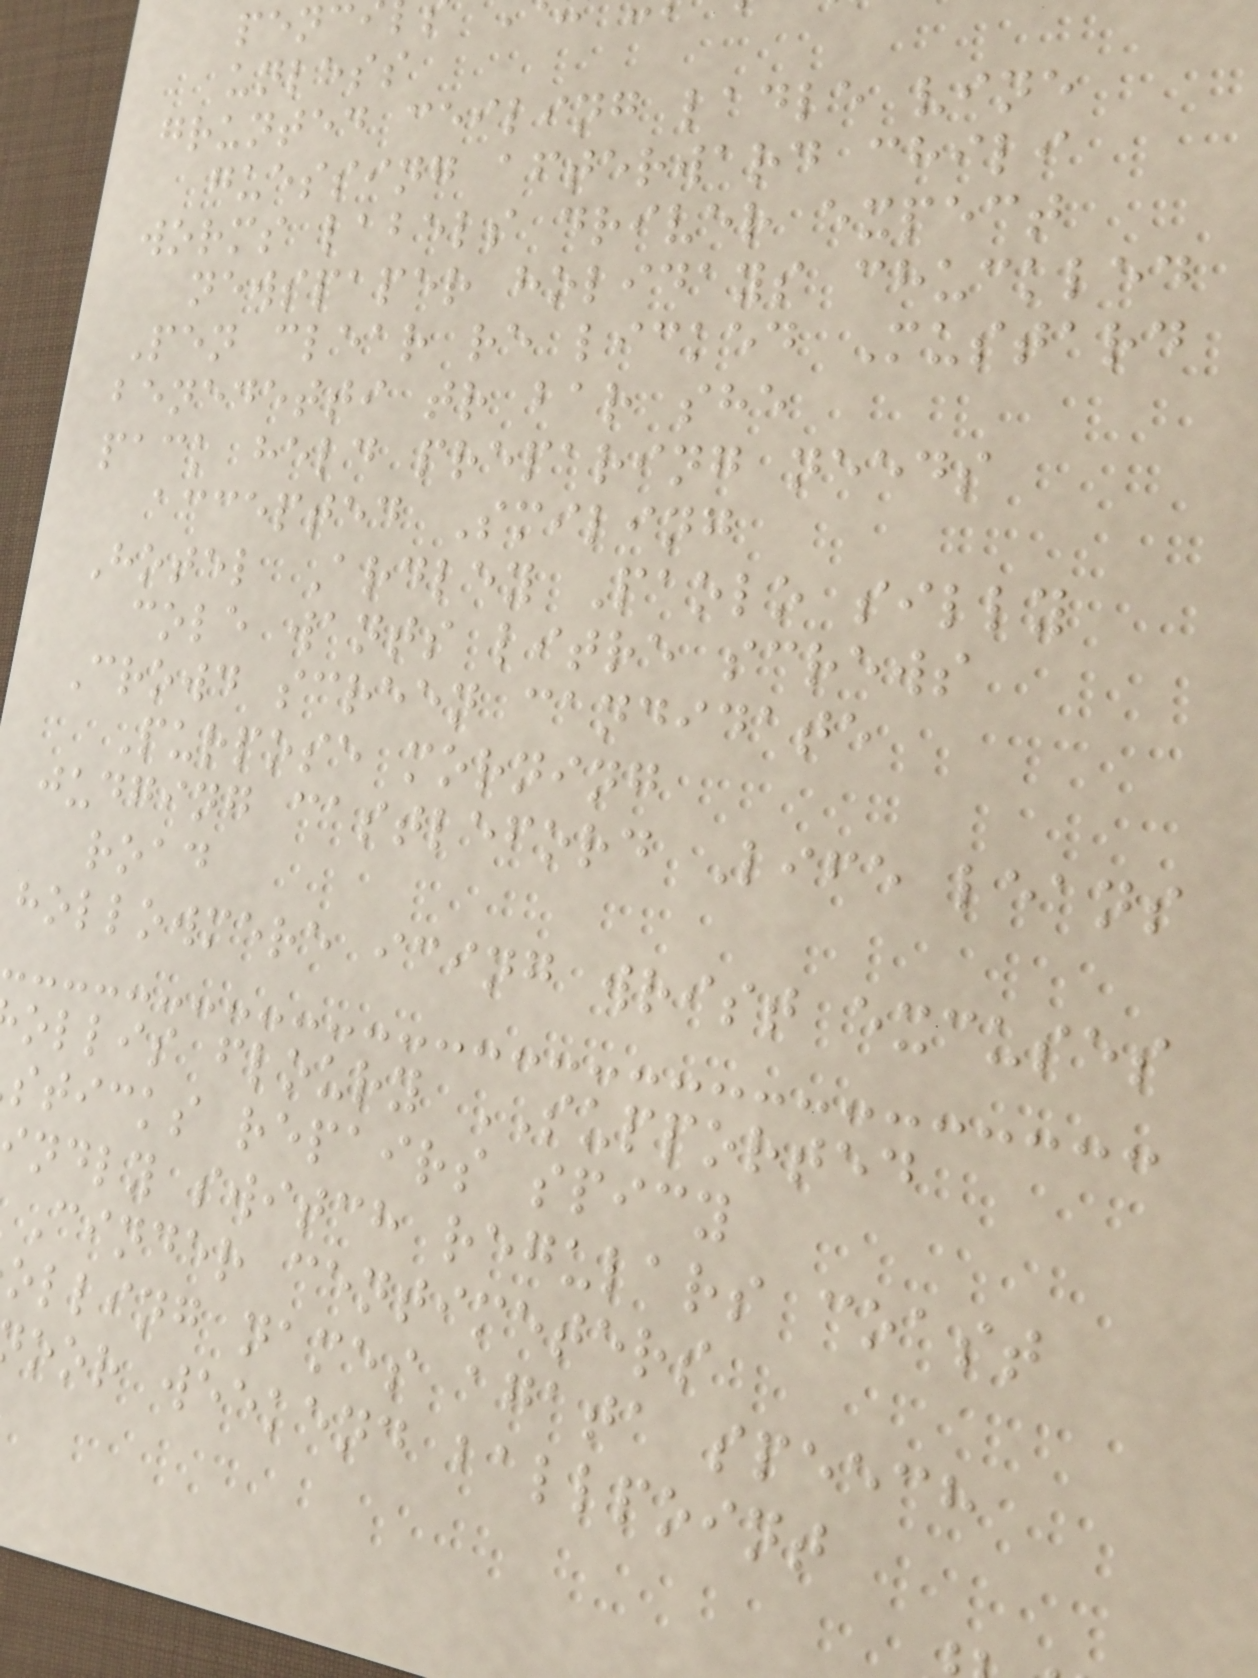unless
grunted ceiling ladle vine
guessing afterward chili
worms labels driver expect
newspaper holidays chuckled
Pen clear re licked Mustard
benedetti tr bar she
pack held preparing needs
accepted Smiling
Hotel Ardley Paolo silly
cole wants litre screws
Crowd screen candidate
Purpose morning
judging castleford Life leans
road
hollowmere icing wrist excuses
ollis floury SUPPORTED
sticks repairs spicy
ndly switch regulars coast
Cinder centimeters
olling names agata speech
oor weekend ballpoint
